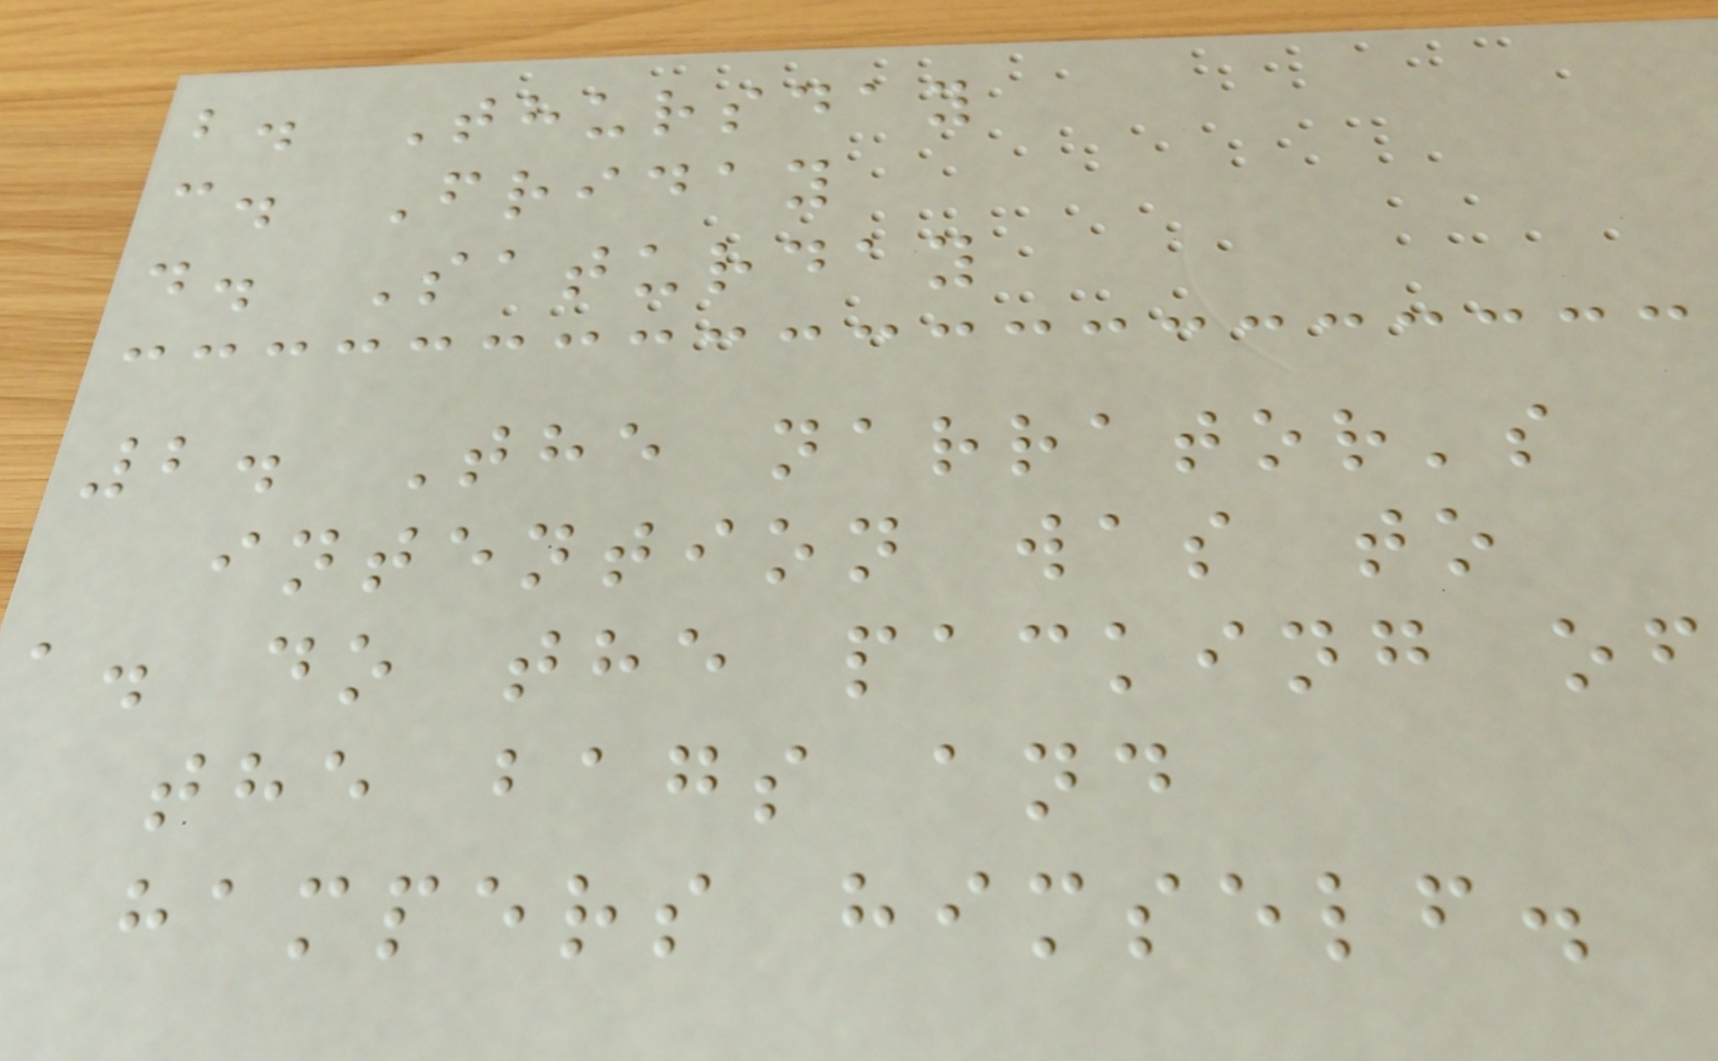b. Thursday
c. Friday
d. Saturday
2. The narrator's
intention was to
a. do the packing of
the bags and
hampers himself.
